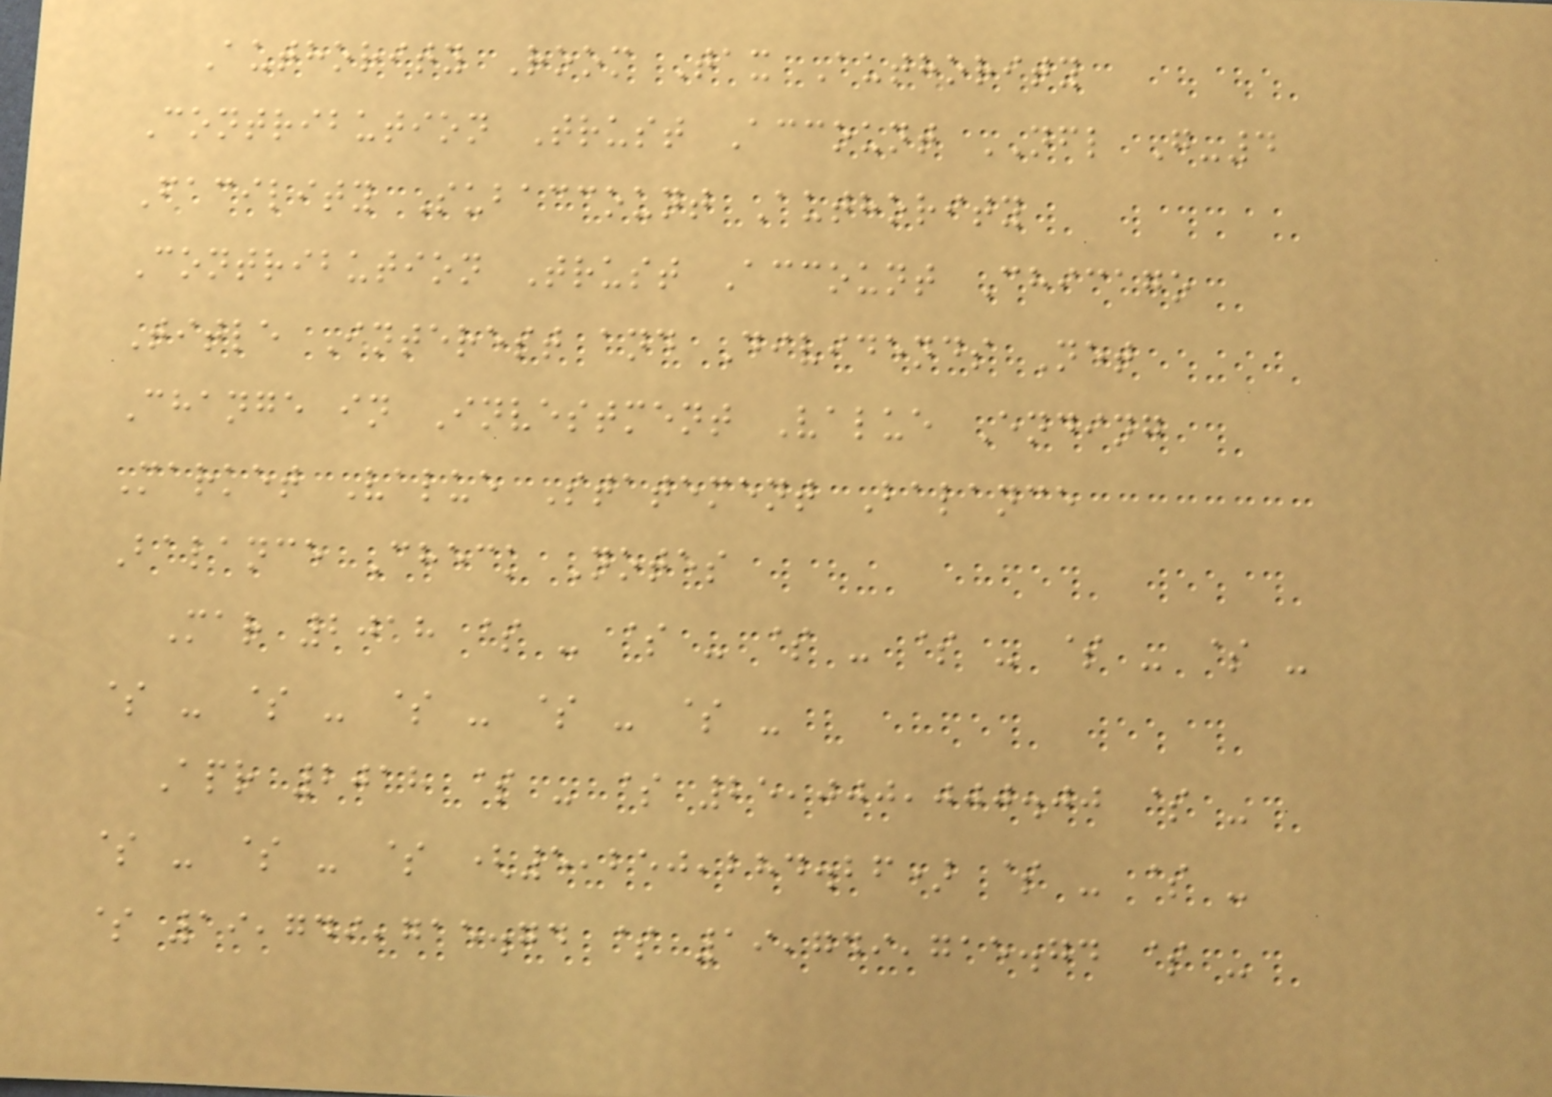Authority Room Tax Authority
Contribution Trust Account NFL G-4
Facility Subaccount Authority
Contribution Trust Account Chicago
Title Interest and Dividends Net
Change in Investment Value Ending
Market Value Statement Balance
Balance Check Notes
Mar 2018 $ - $ - $ - $ - $ - $ -
$ - $ - $ - $ - $ -
Apr 2018 $ - $ 25,000,000.00 $ -
$ - $ - $ (5,250,284.26) $ - $ -
$ 19,749,715.74 $ 19,749,715.74 $ -
